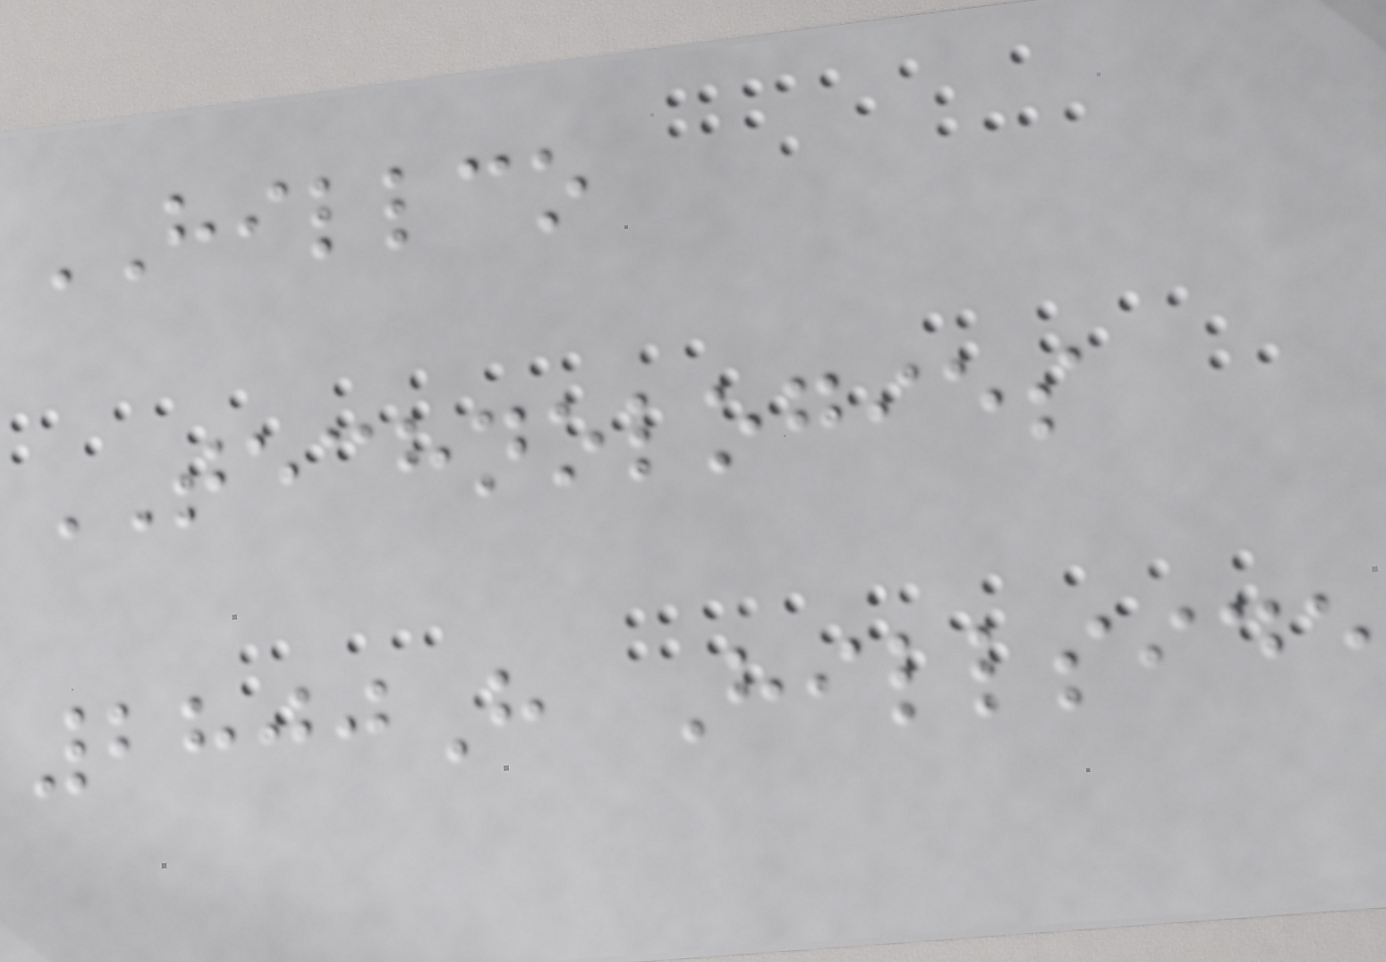HILLCO
TECHNOLOGIES
2800H Hillside
